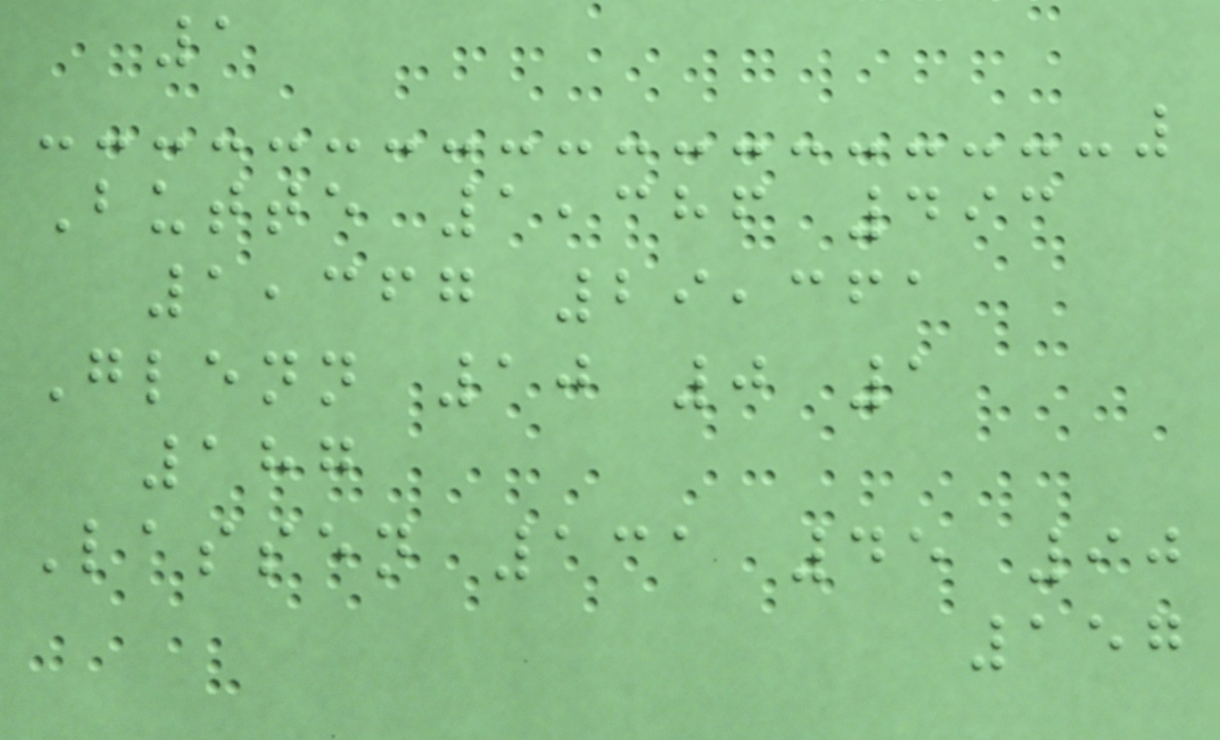1
Butte 1,386 493
1,367 29,361
Glenn 10 0 1
187
Lassen 131 45 90
157
